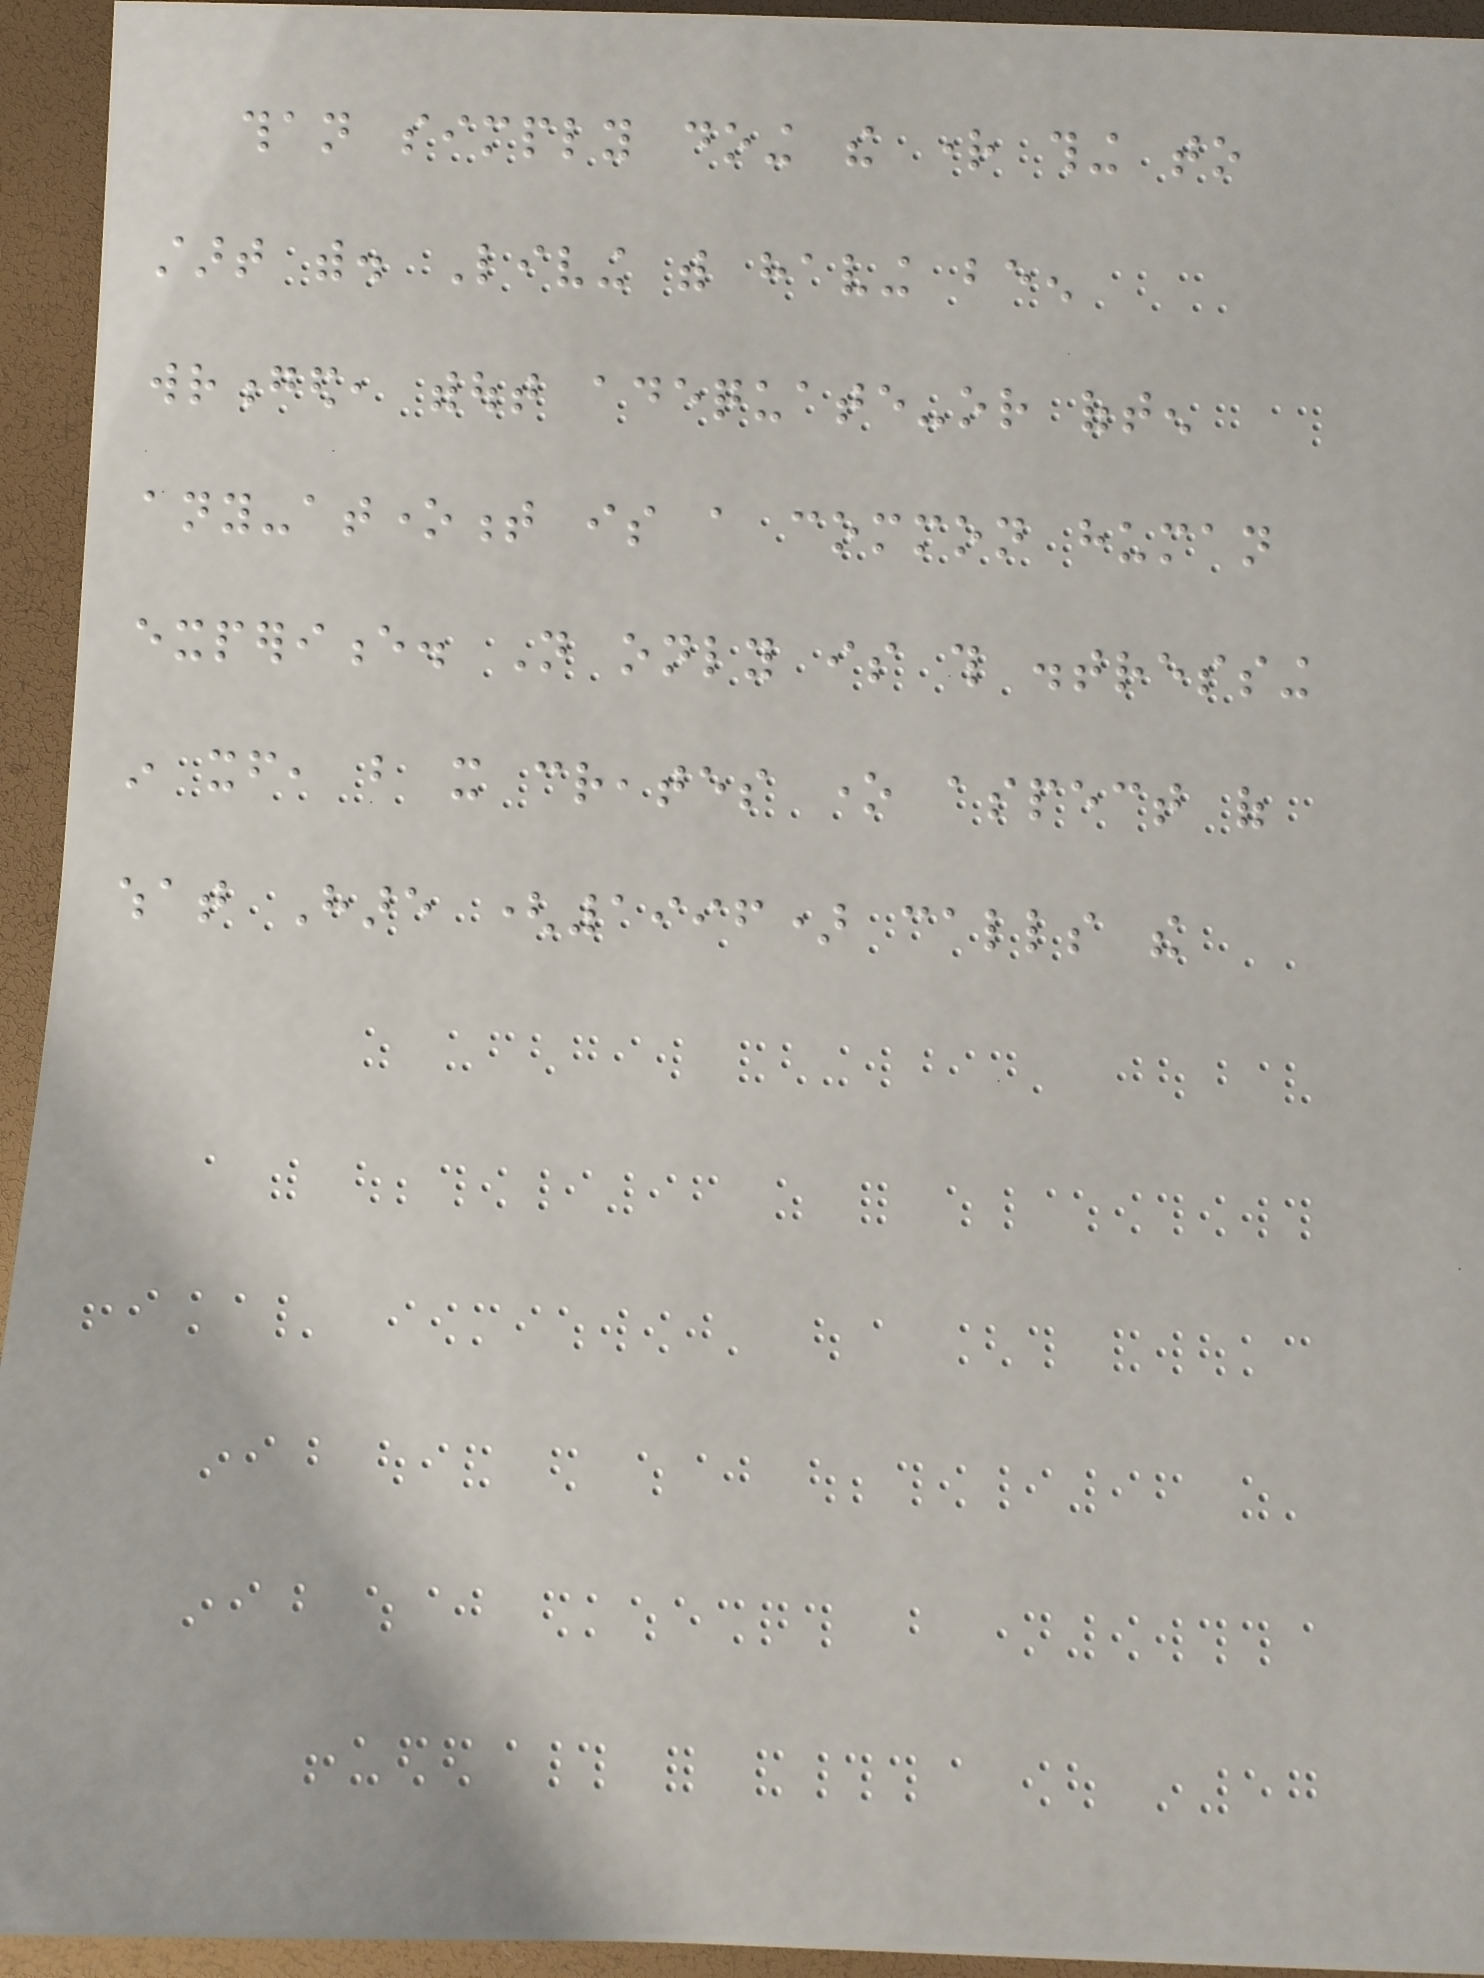than simply doing the right thing to
start with. Living with having been
wronged, without adequate-or often
any-atonement is a common human
experience. Not only is this distressing
in itself, but it creates one aspect of
what Hare (1996) calls the
